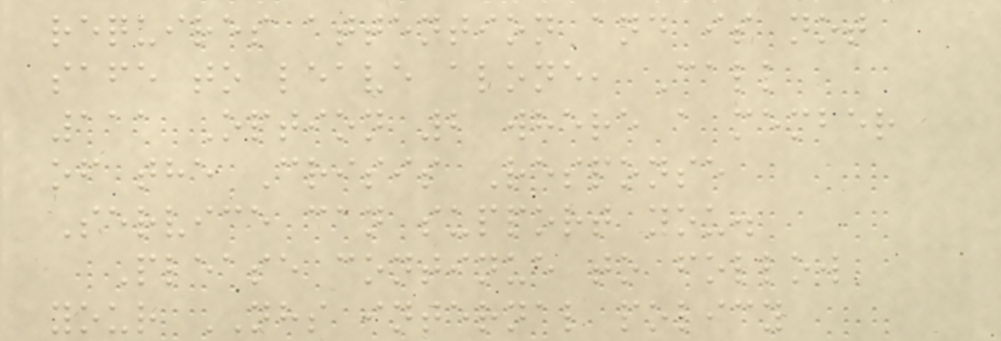requires attention and is not
safe to leave alone, Call
111 Option 2 where a member
of the Crisis Response
Service can support you.
Please continue to follow
your NHS internal policy
